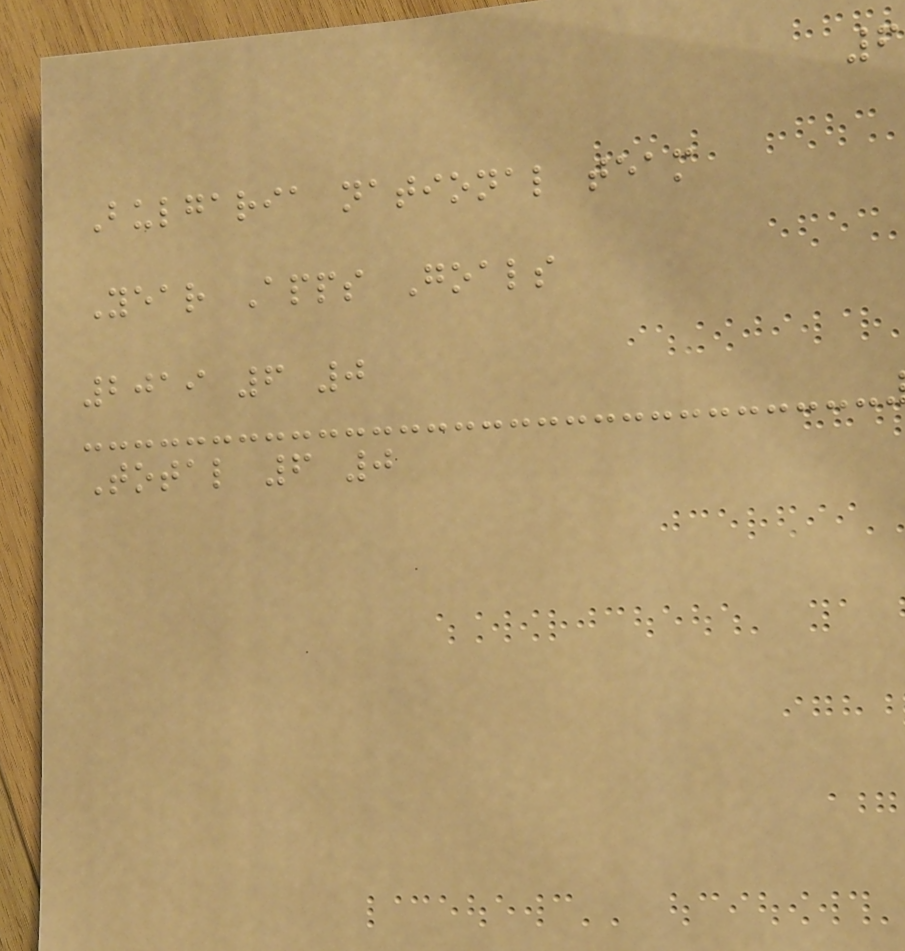6
Bulgaria national team
Year Apps Goals
2019 6 0
Total 6 0
